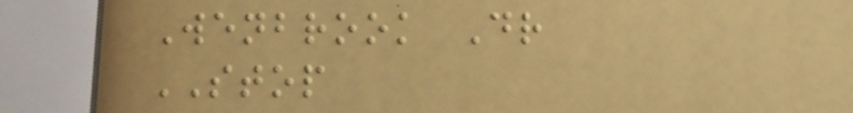Wenbrook Dr
STOP
